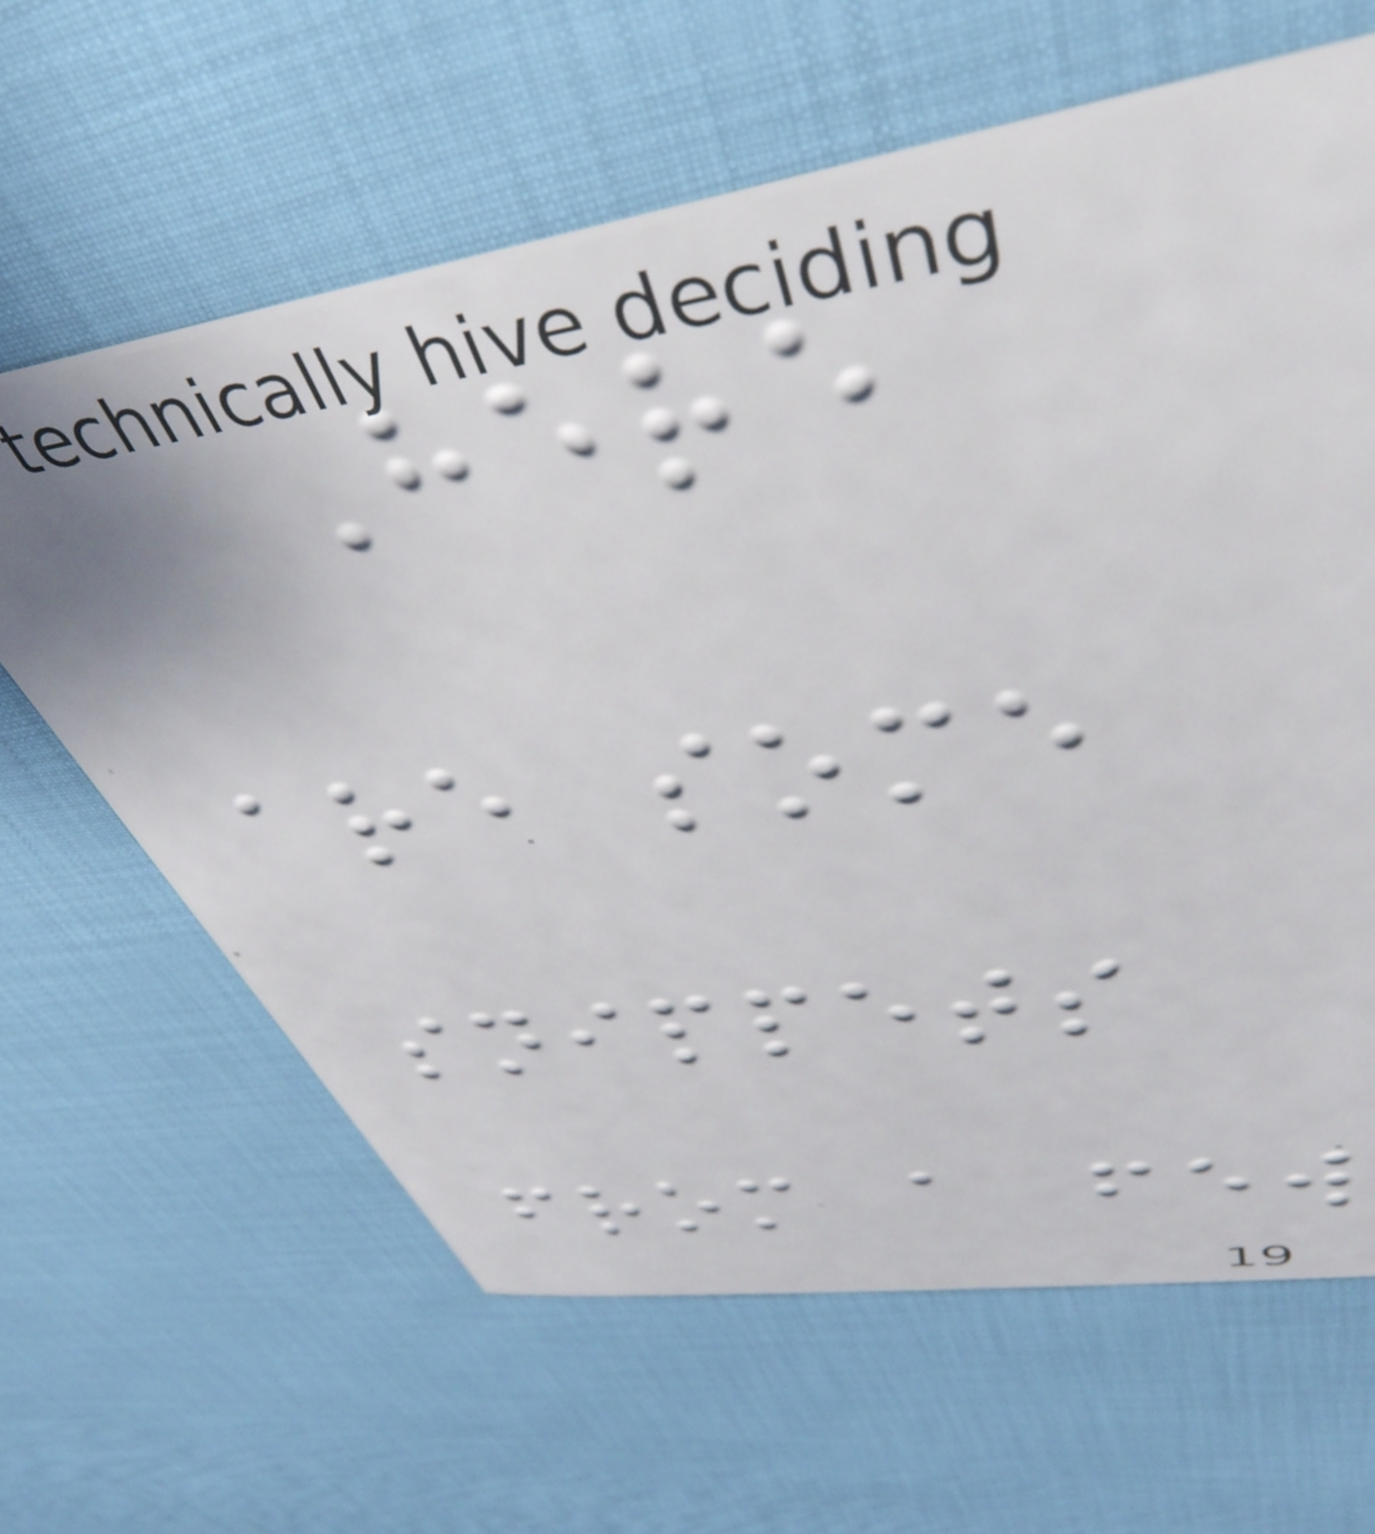Here
are some
snippets
from a few
